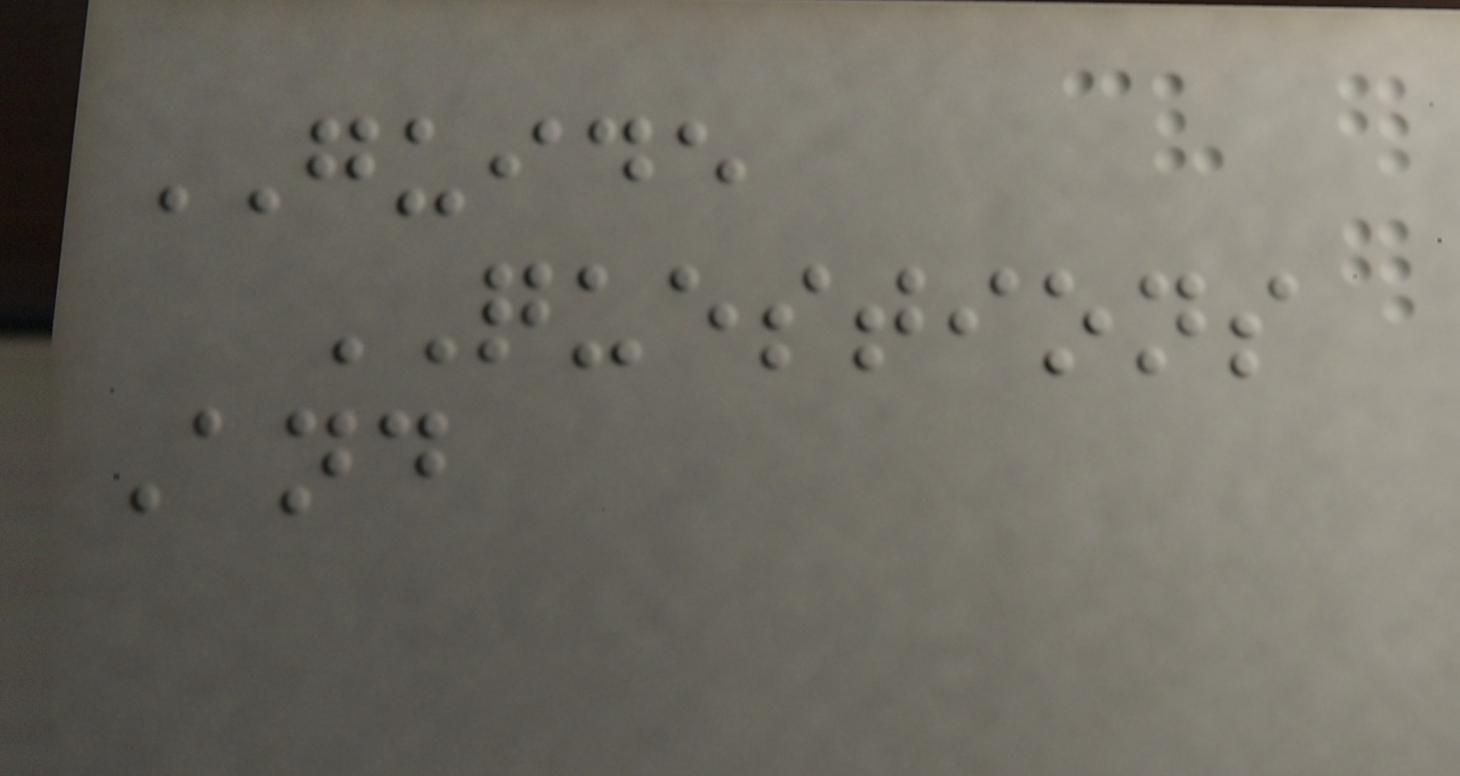GUIDE
QUESTIONS
And
